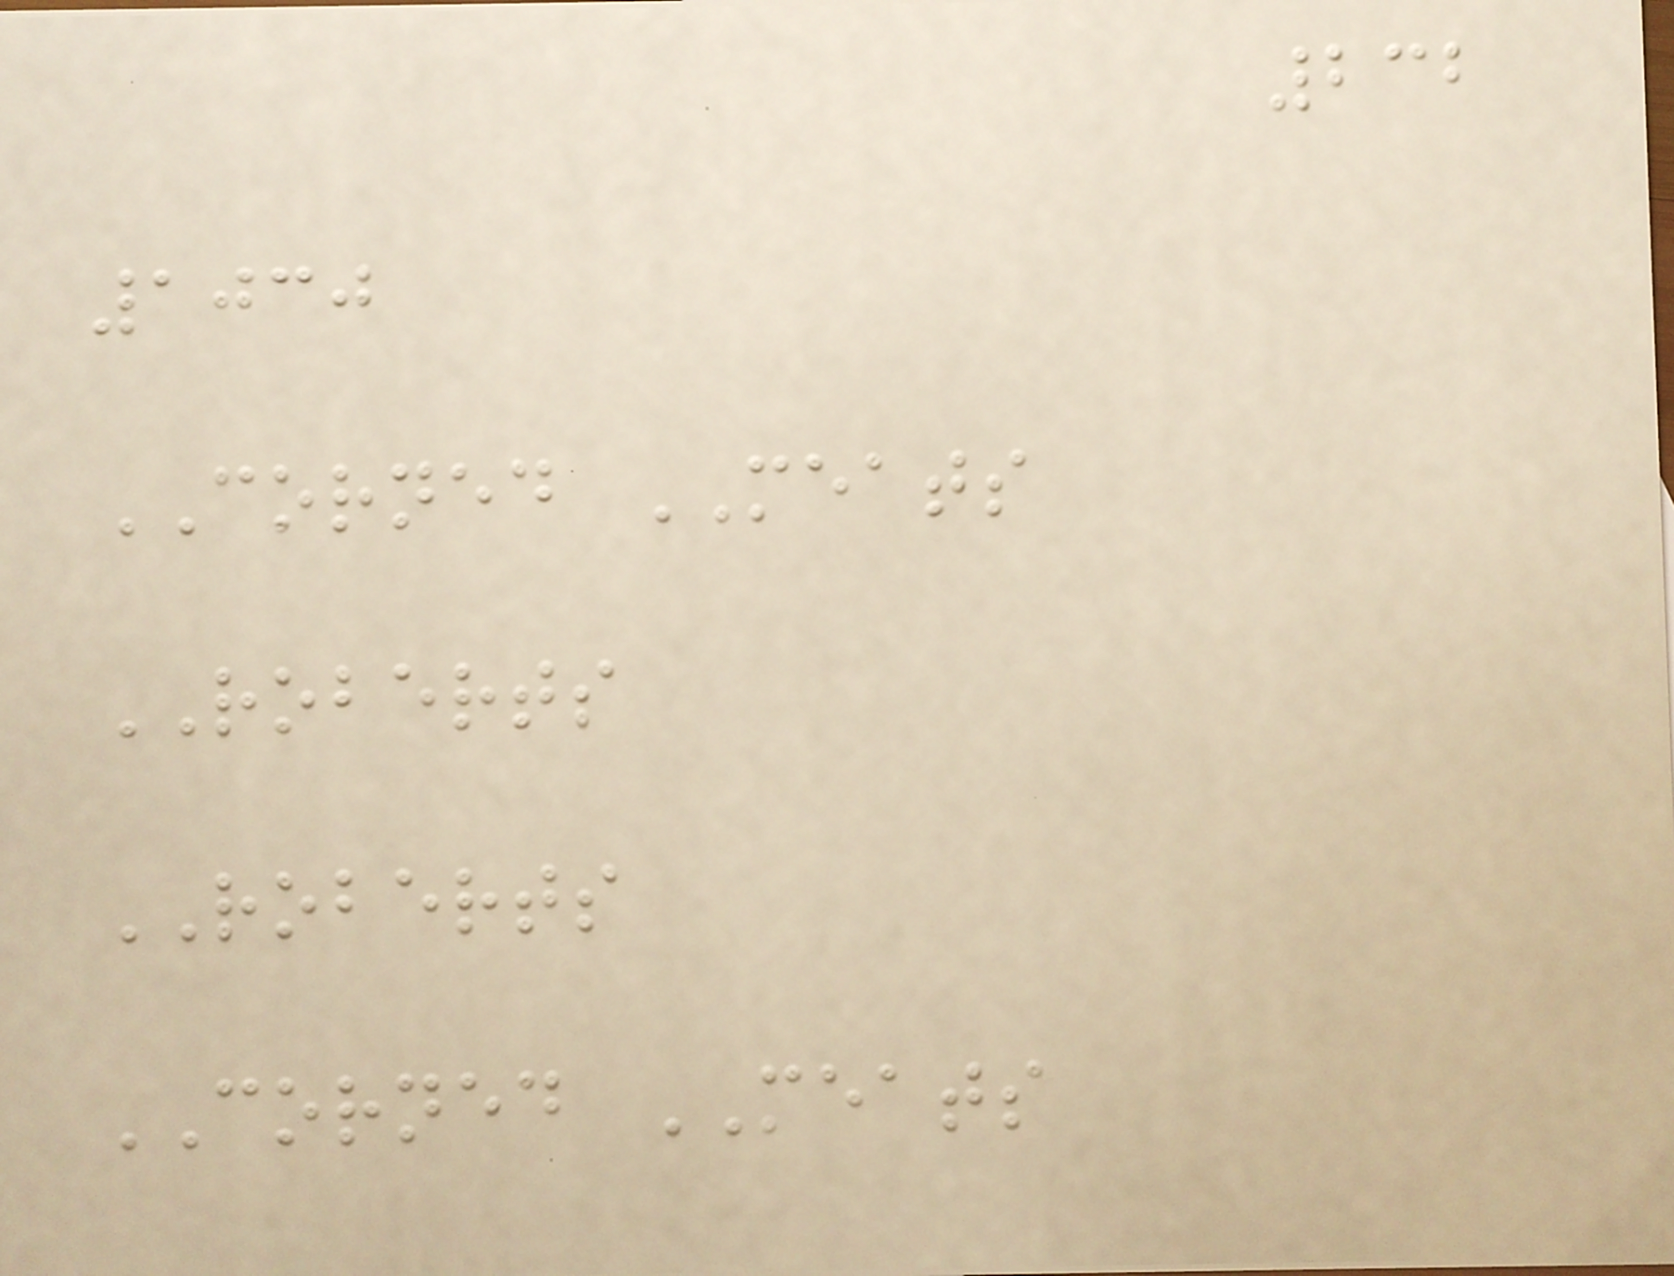232
1030
CORNED MEATS
ROBERTS
ROBERTS
CORNED MEATS
